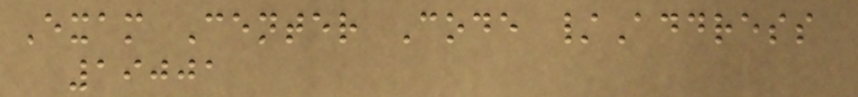Exam Center Code /Address
19001
